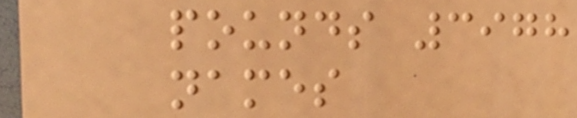pounds 3978
names
